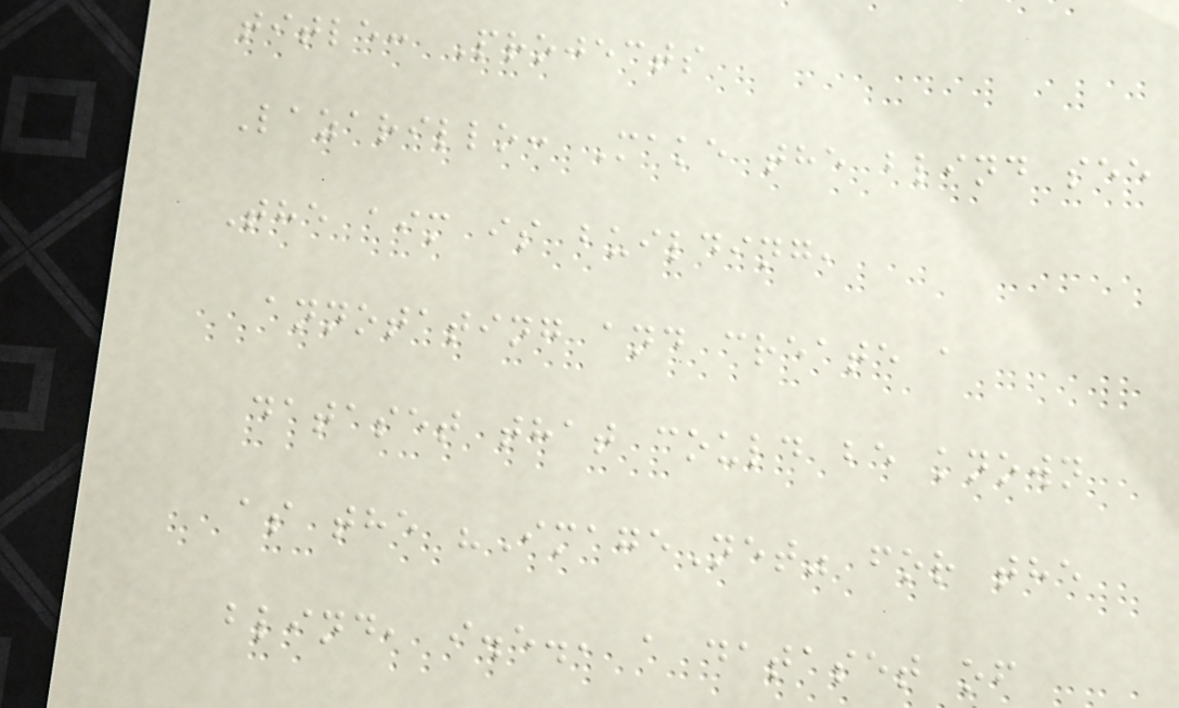title: Projects
Lazarillo: Make the blind see
The aim is building,
annotating and create a
dataset that could be known
as the "ImageNet" for the
blind, i.e., a dataset of
